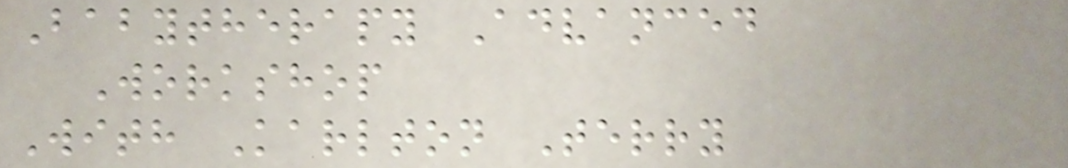Babytherapy Advanced
Workshop
With Karlton Terry
